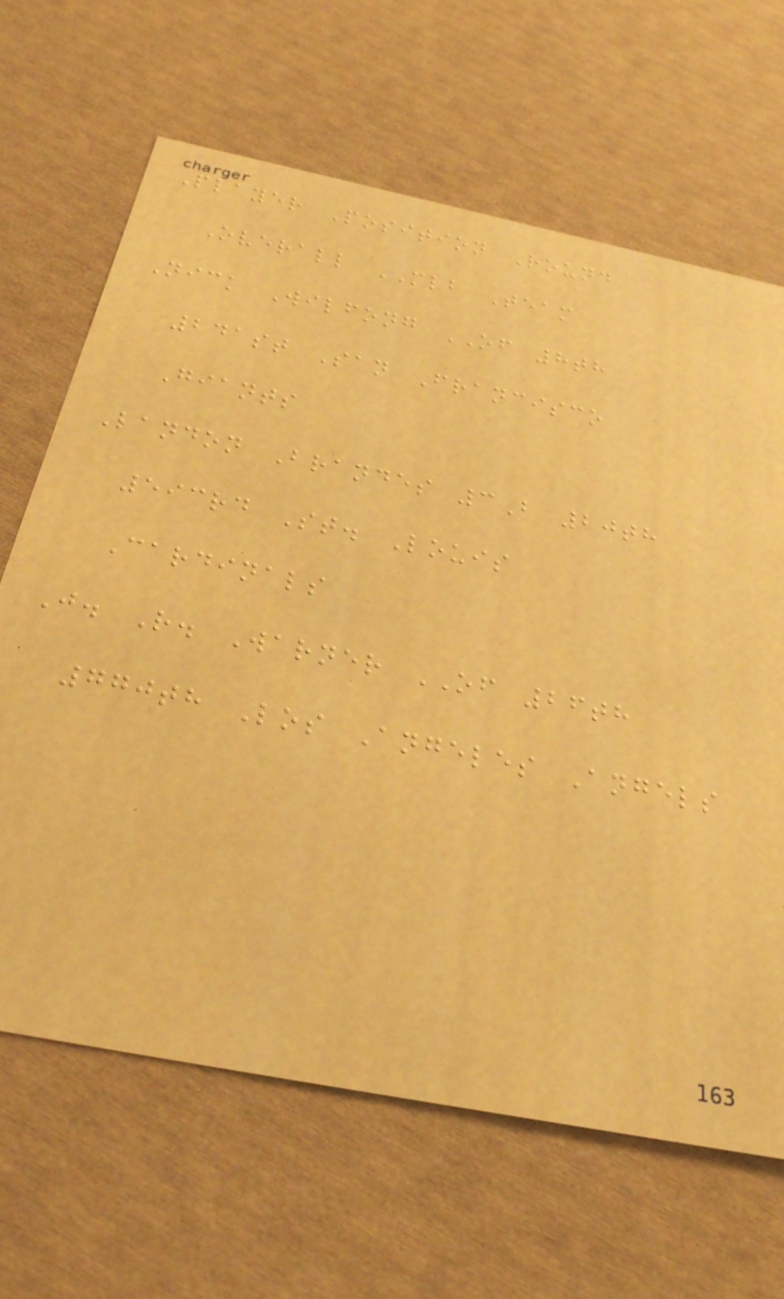Player Position Round
Overall MLB Team
Nick Wilfong OF 8th
241st San Francisco
Giants
Landon Brandes 3B 20th
593rd St. Louis
Cardinals
J. R. Warner OF 26th
770th Los Angeles Angels
